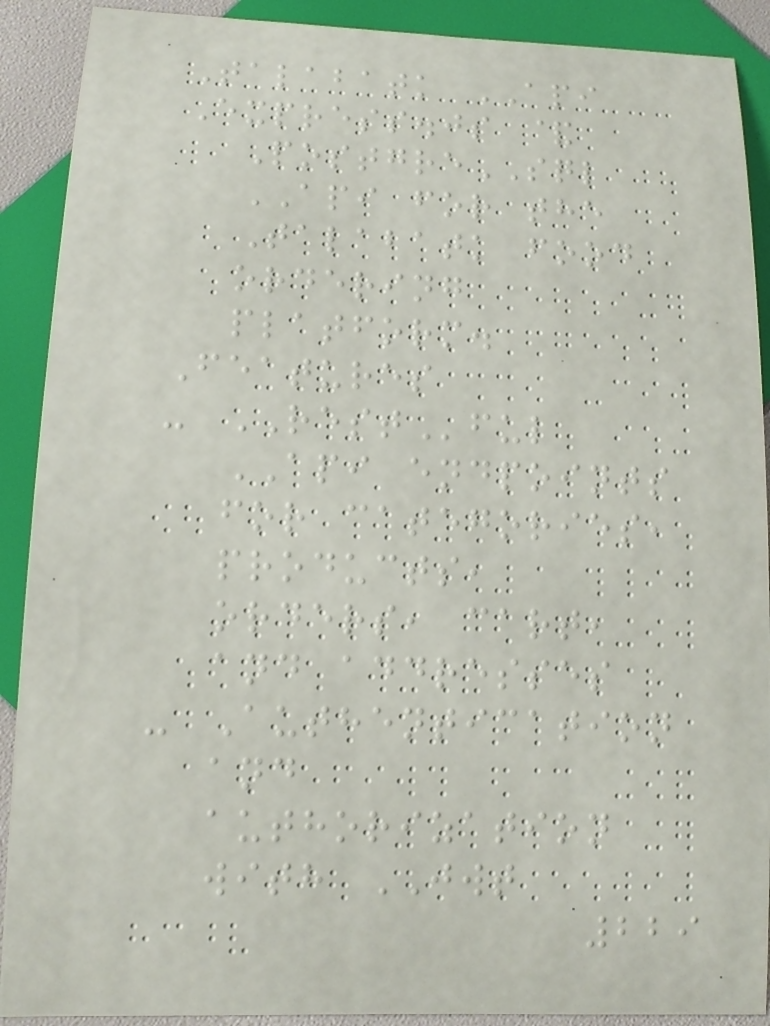Talabatk API
Express.js &
PostgreSQL
API for the
Talabatk food
ordering
platform.
Features
- RESTful
API endpoints
for categories,
products,
orders, cart,
and addresses
- Authentication
and
authorization
with JWT
229
